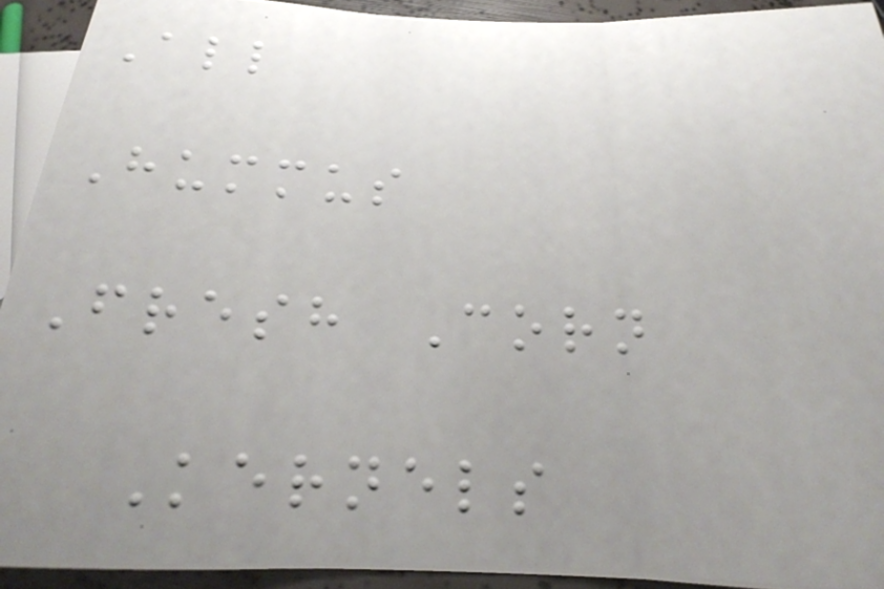All
Hummus
Fresh Corn
Kernels
